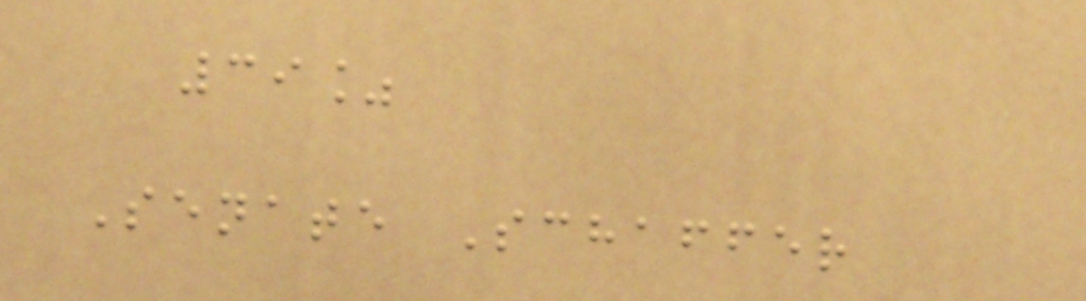39%
Senate Schaffer
